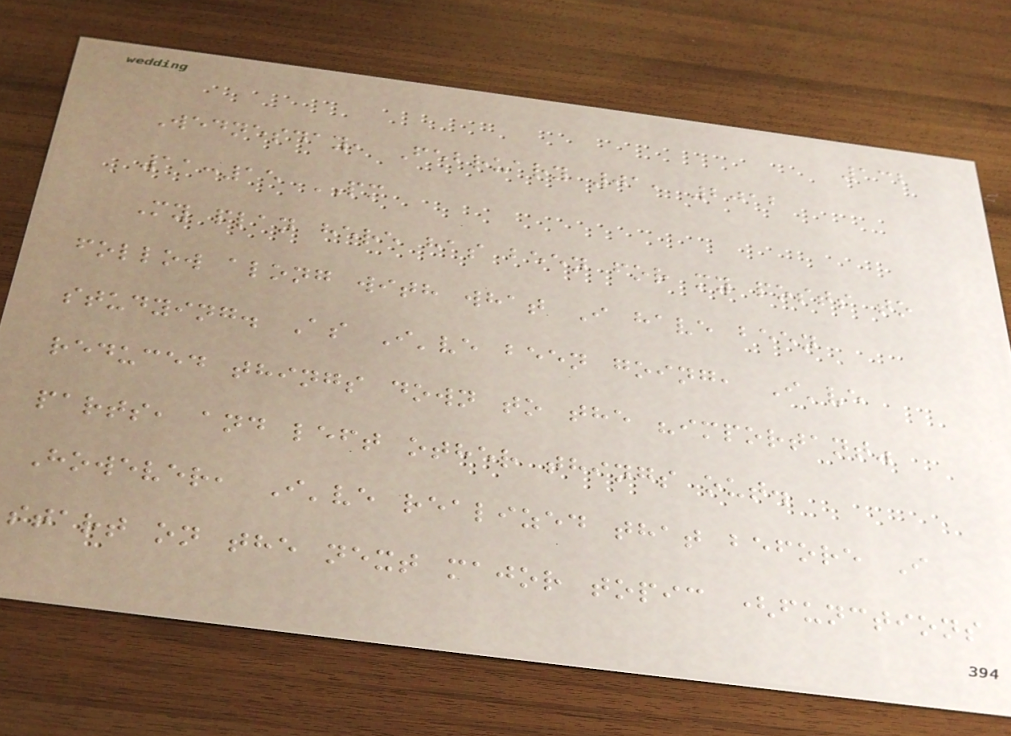132
Wednesday, February 01, 2012
11:15 PM
My plan here has been for my posts to
follow along with what I have been
studying. As I've been going, I've
reduced things down to the "important"
parts, and left other things out.
However, I've realized that before I
start on the next major topic (functions
